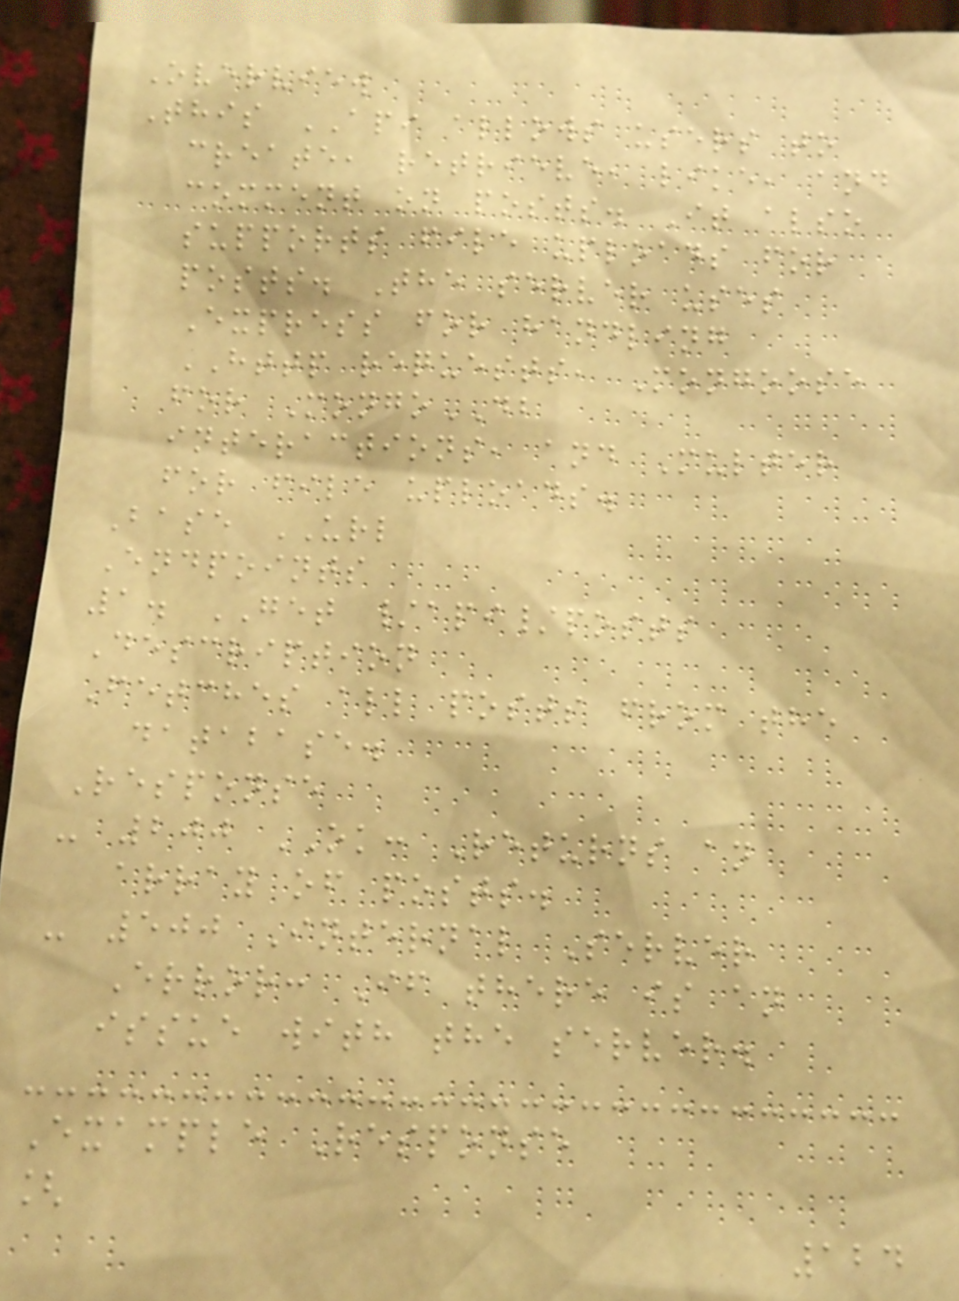Overview
This API allows users to
create, retrieve, like, and
comment on posts. It also
supports file uploads for
posts. The server uses
Express for handling
HTTP requests, Mongoose
for MongoDB
interactions, and Multer
for file uploads.
Base URL
Endpoints
1. GET /api/posts
Description
Fetches all posts from the
database.
Response
- 200 OK: Returns an
array of posts.
- 500 Internal Server
Error: If there is an
issue with the server.
Example Response
[
124
